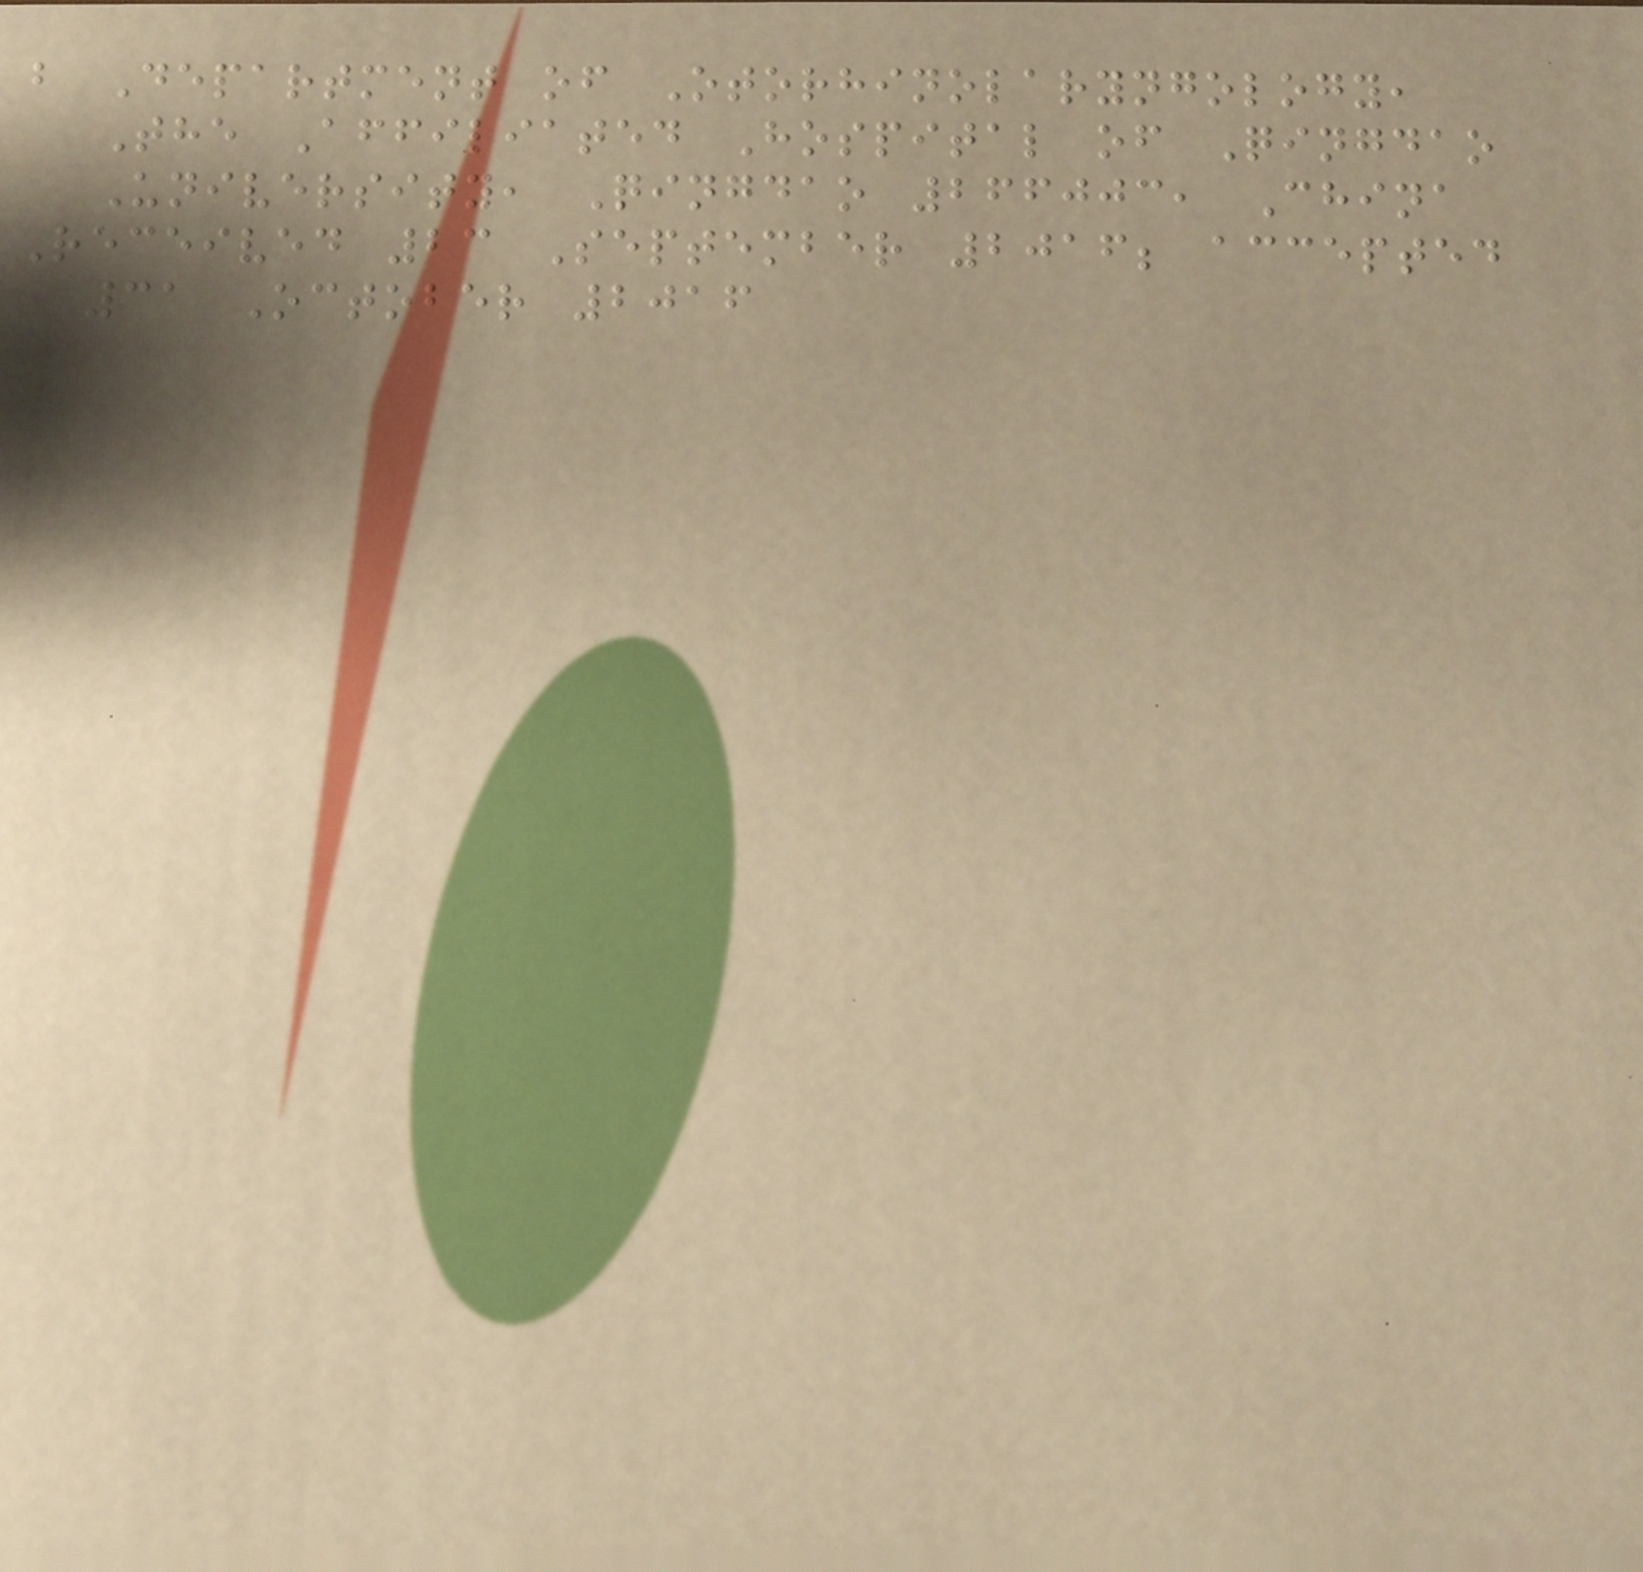b Department of Otorhinolaryngology,
The Affiliated Hospital of Qingdao
University, Qingdao 266003, China
Received 23 September 2016; accepted
31 October 2016
